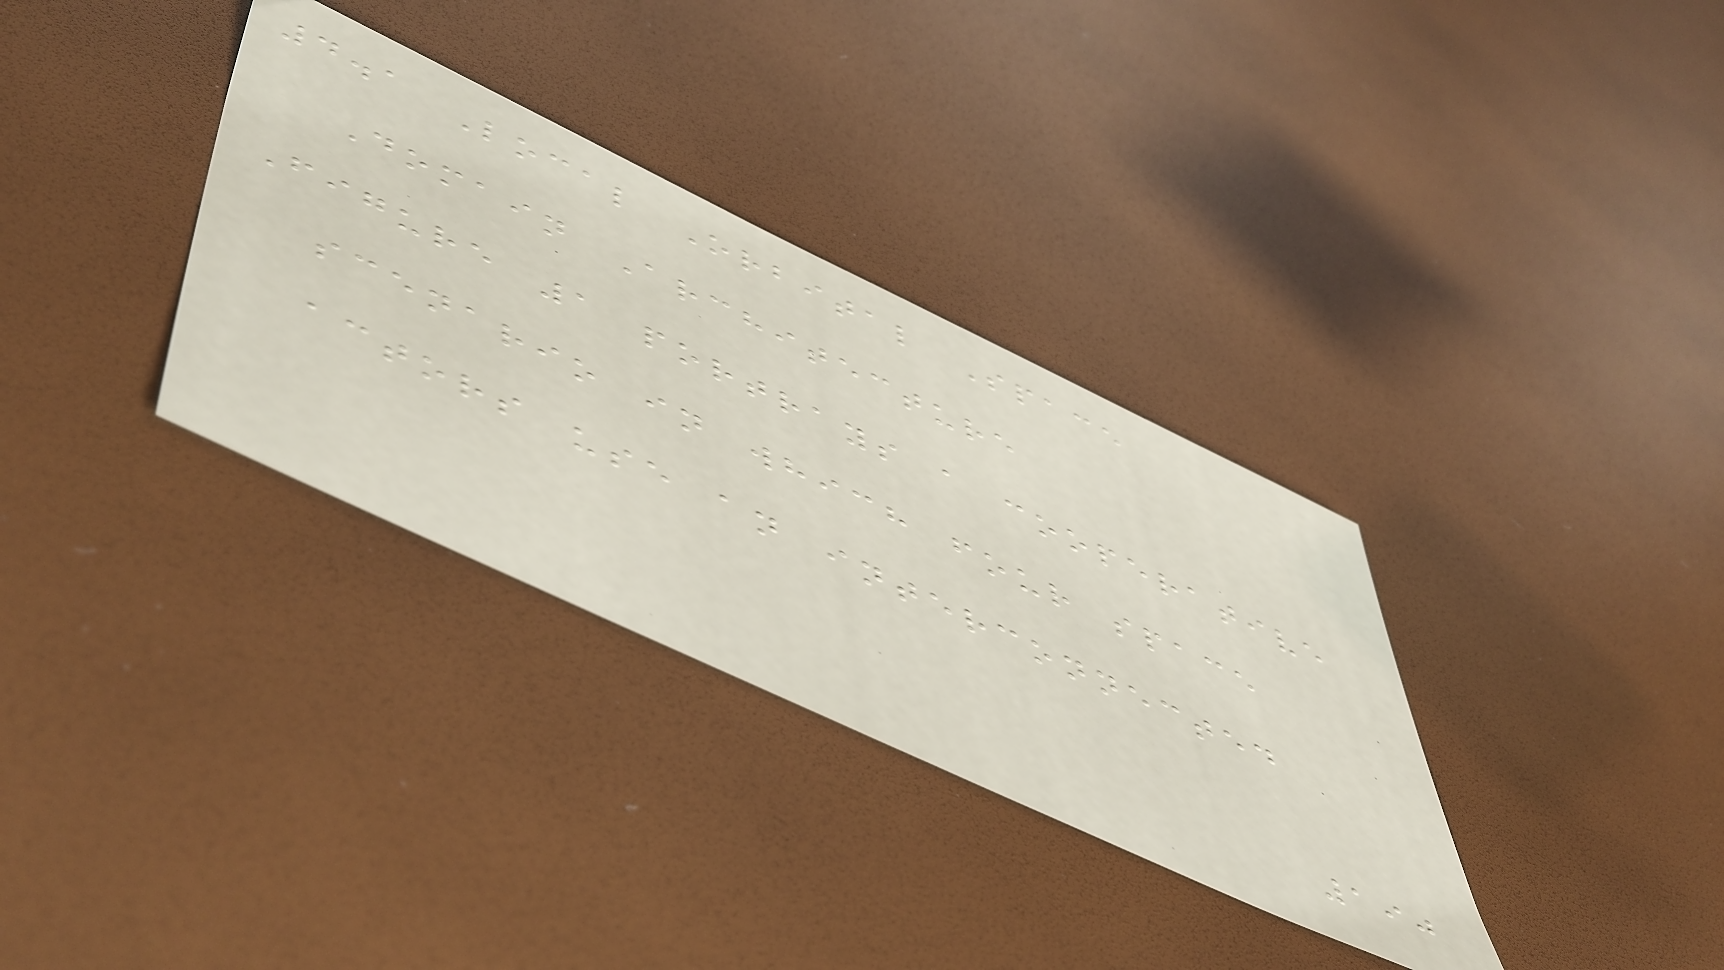4.1 Local Orbital Space
Domain Architecture
Figure 1 portrays a cooperative
scenario in which four space
actors use an interconnected
190
